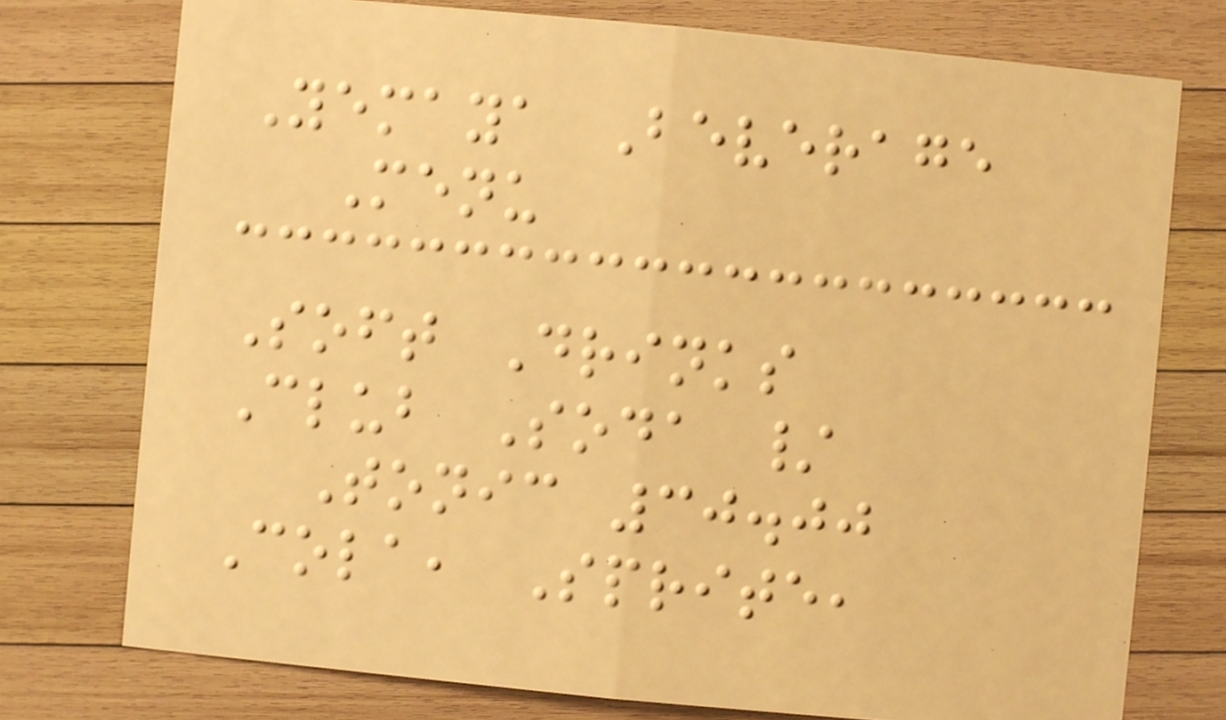Yemaya Beverage
Menu
Soft Drinks
Club Soda /
Tonic 30.00
Cola, Sprite,
